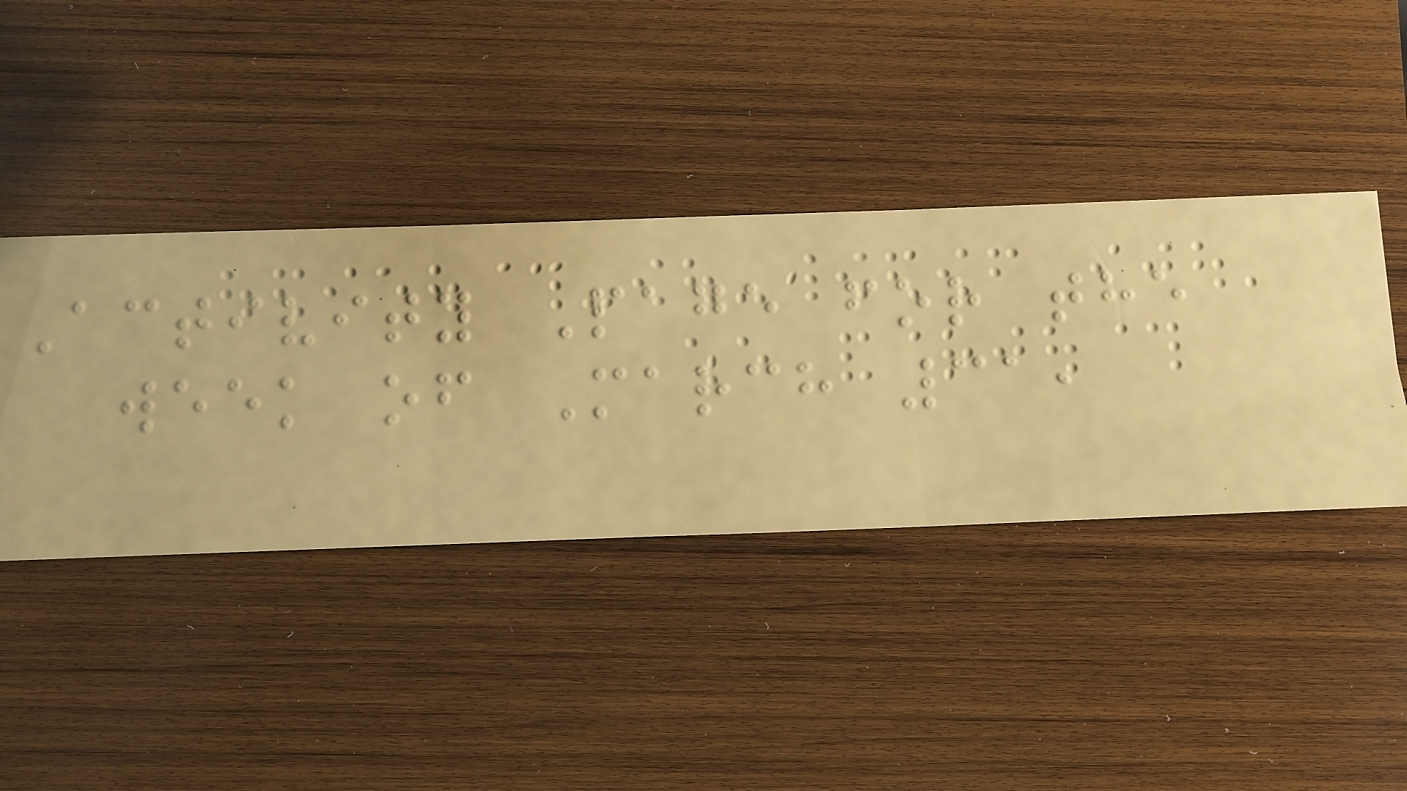Activity Page for the
week of March 31,
